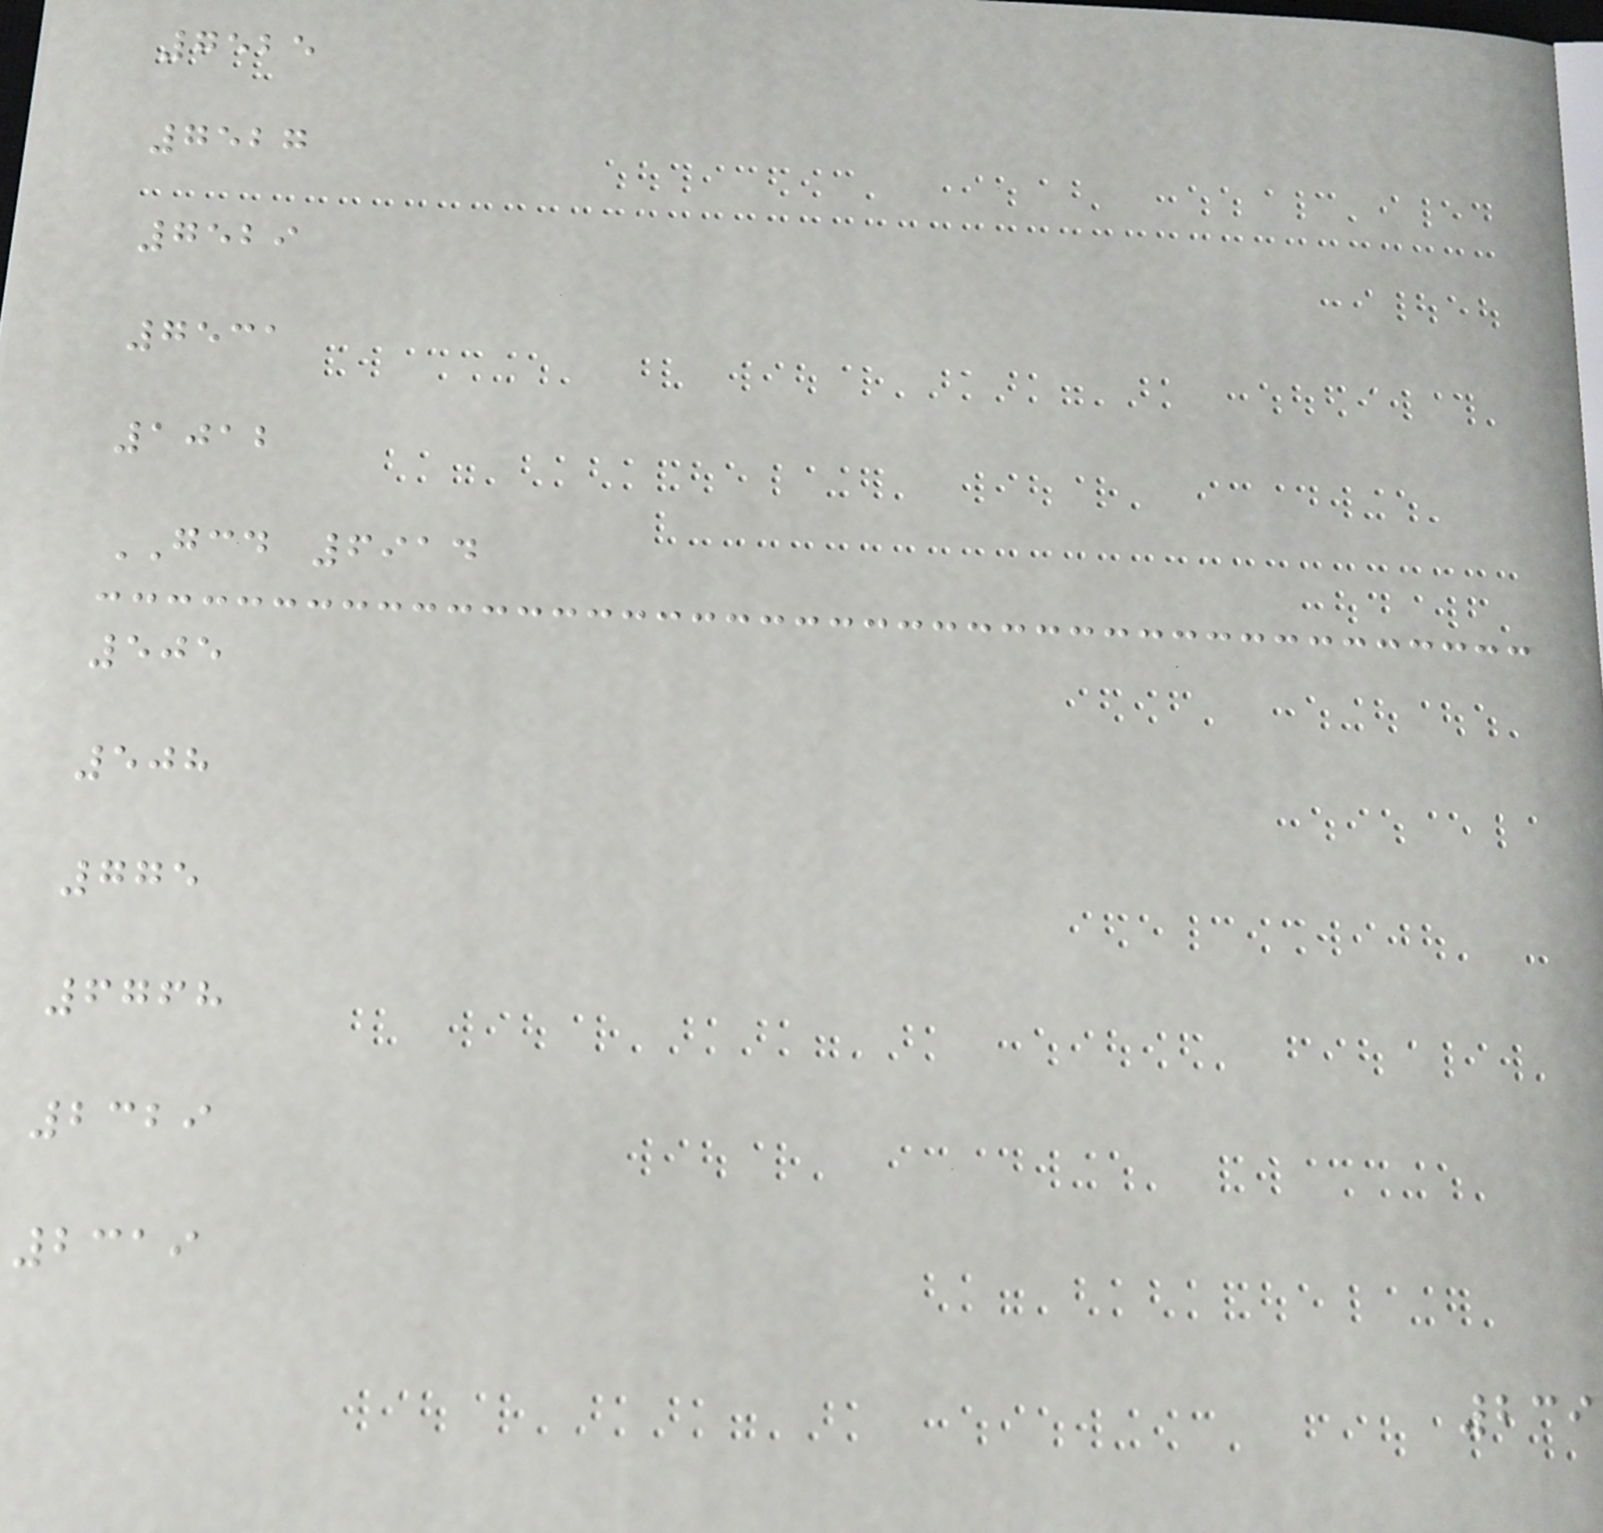7525
7527
7529
7531
1012
GCD 6914
505
508
775
6768
2329
2319
239
